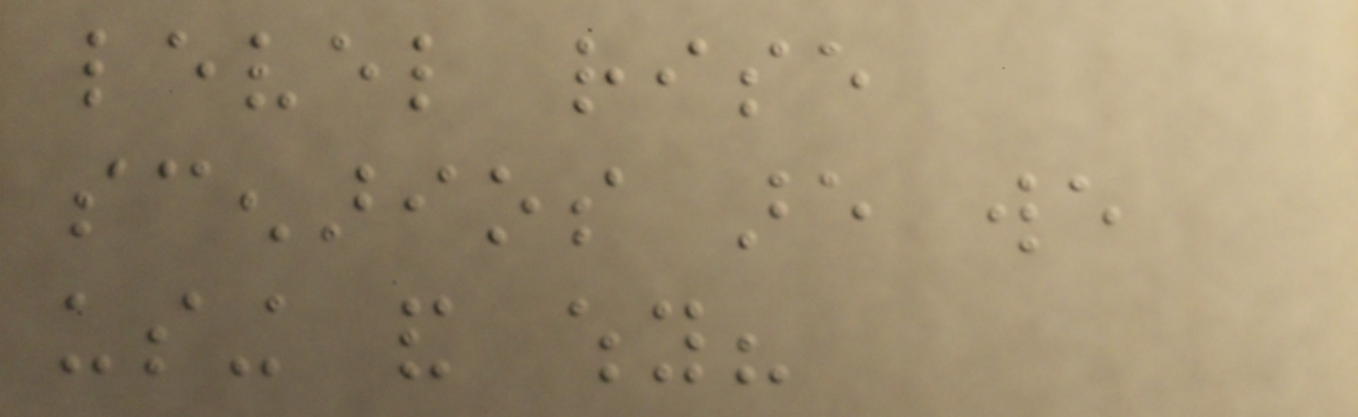level rise
scenarios are we
using and why?
